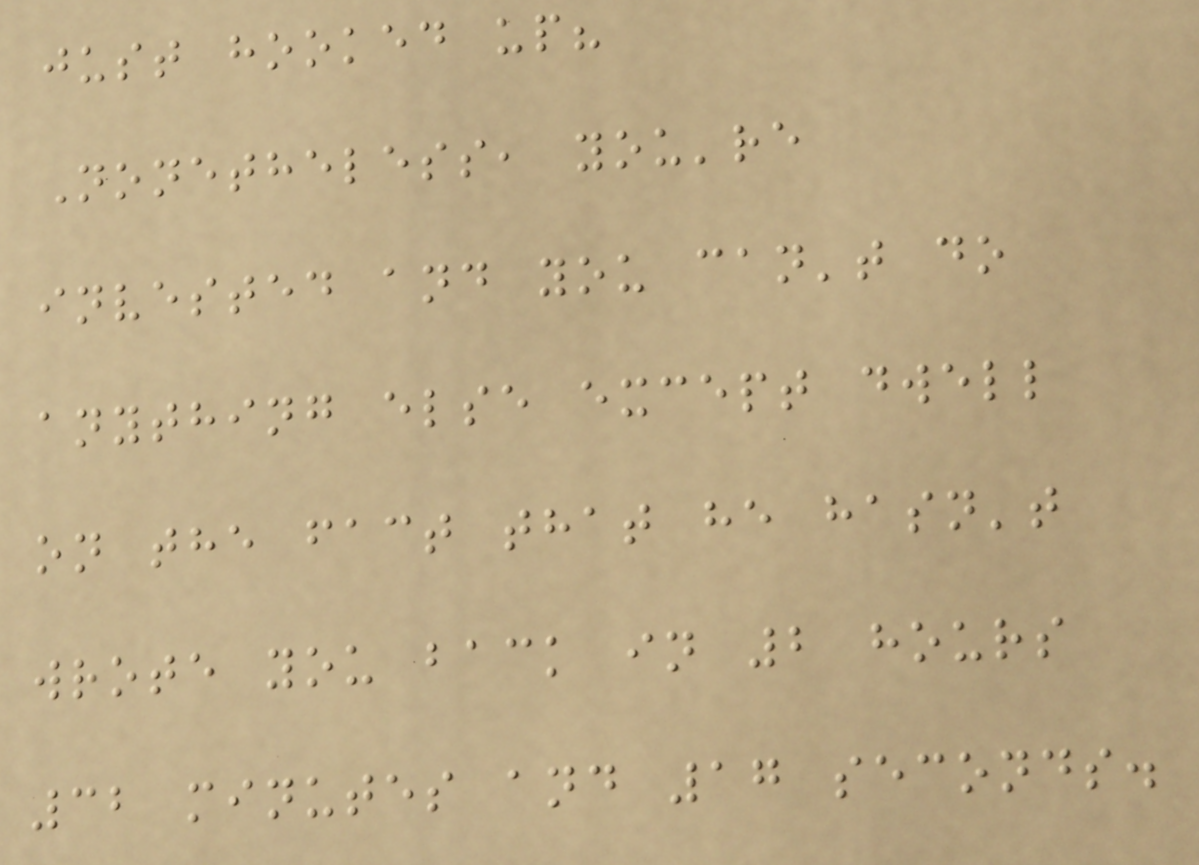just hooked up?
Nonetheless, you're
invested and you can't do
anything else except dwell
on the fact that he hasn't
wrote you back in 2 hours
32 minutes and 17 seconds.
